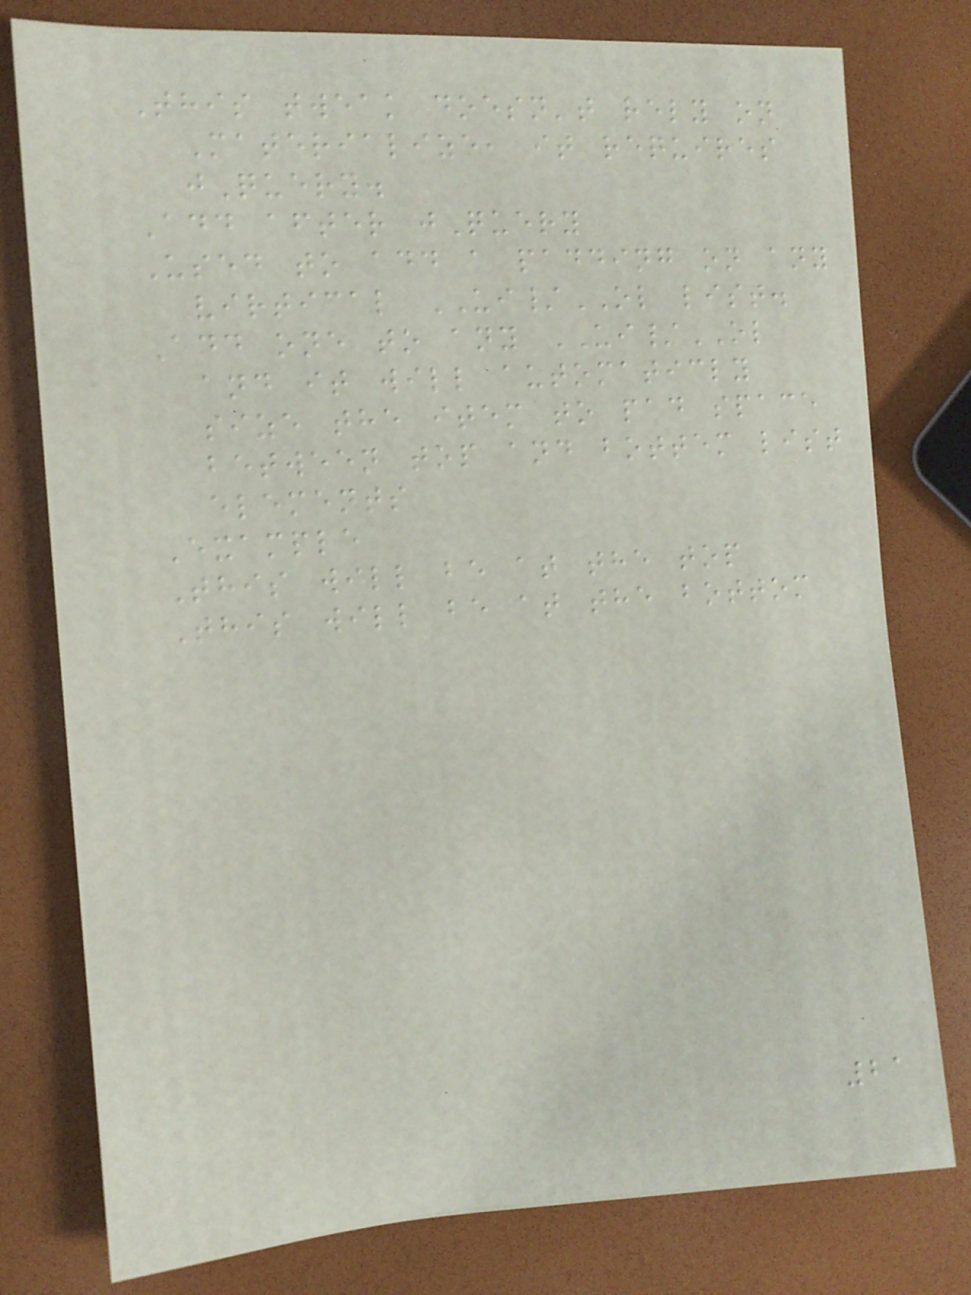This tweak doesn't rely on
Materialize, it requires
jQuery.
Add after jQuery
Used to add a padding on any
virtical UI/OL list.
Add one to any UI/OL
and it will automaticly
size the item to pad space
between top and bottem list
elements
Example
This will be at the top
This will be at the bottom
21
